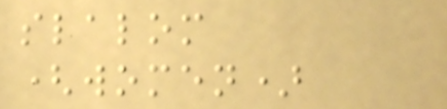slalom
(women)
